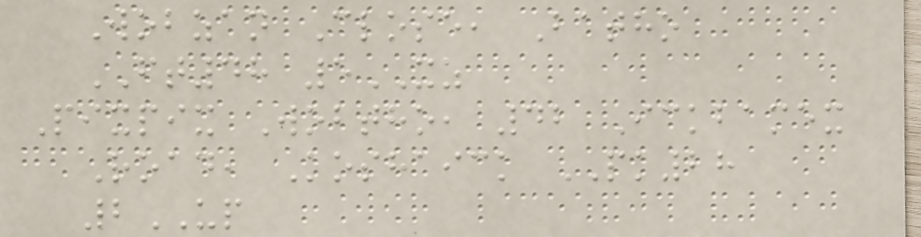Wobzan Close, Batho
FT48 5XZ
Pixpix Wobtho, 42 Ickbamex
Road, Koshaick PK28
2UP
